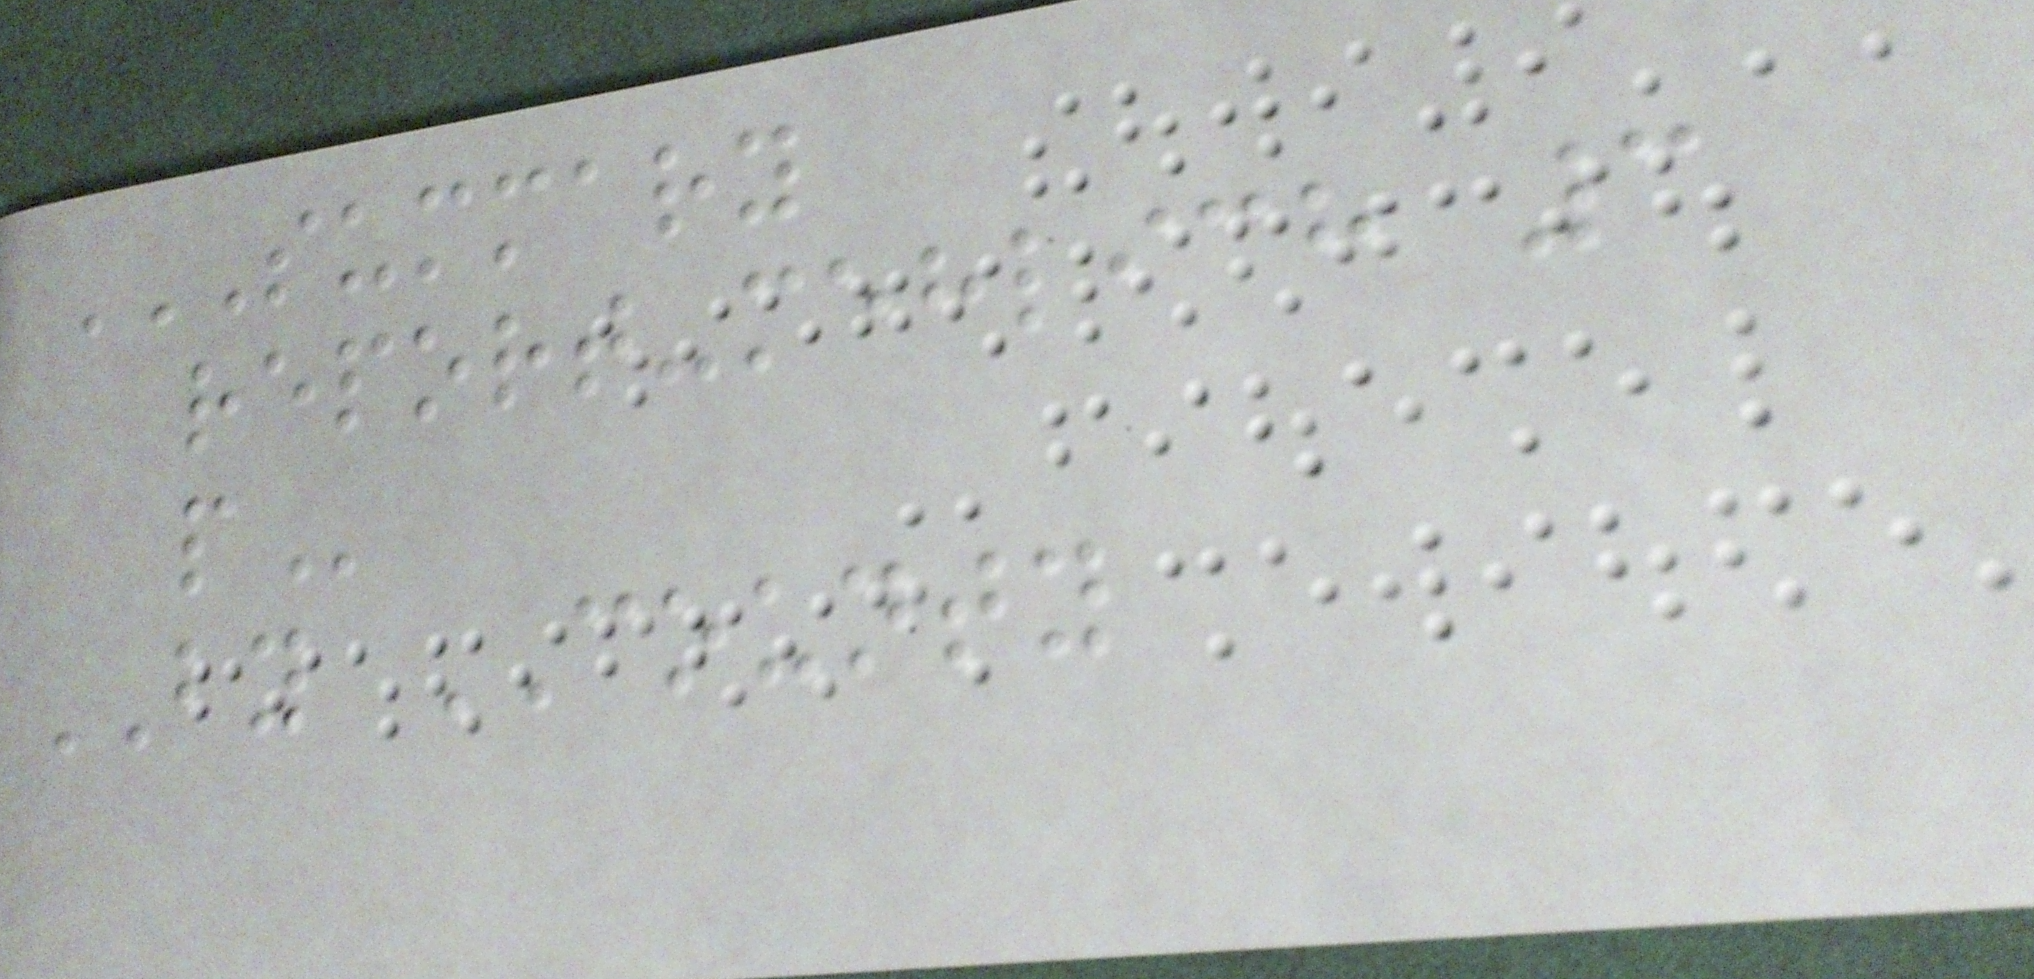SUMMARY
REPORT-MEHLICH 3
P
BY COUNTY
